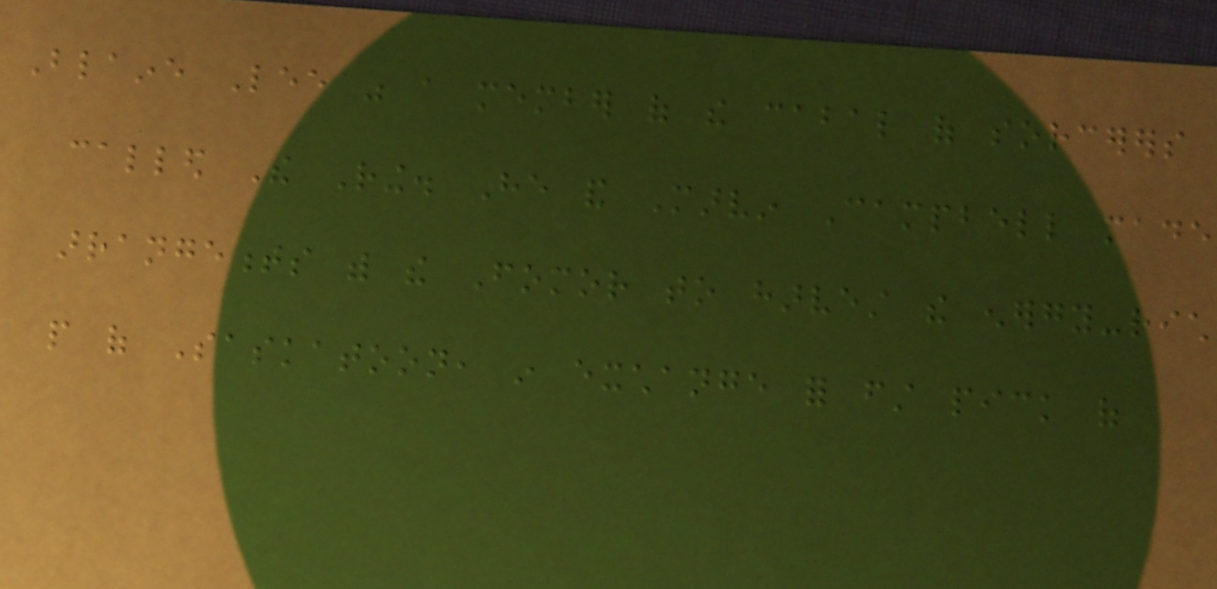Blaine Lee was a member of the cabal of sorcerers
called The Ring. He and Marvin Campbell made
arrangements with the Fomor to harvest the energy-rich
people of Saskatoon, in exchange for first pick of
